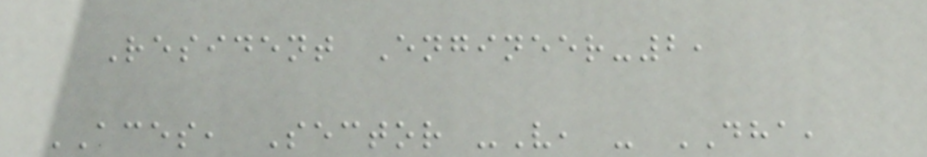Resident Engineer-2,
ACES, Sector -V, - DHA,
